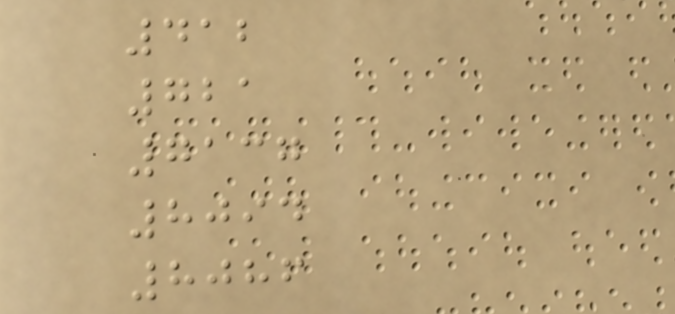412
721
7137
8094
8086
